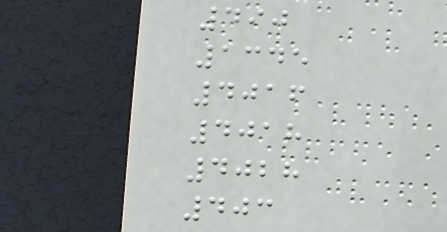490
1345
4016
4018
4028
403
